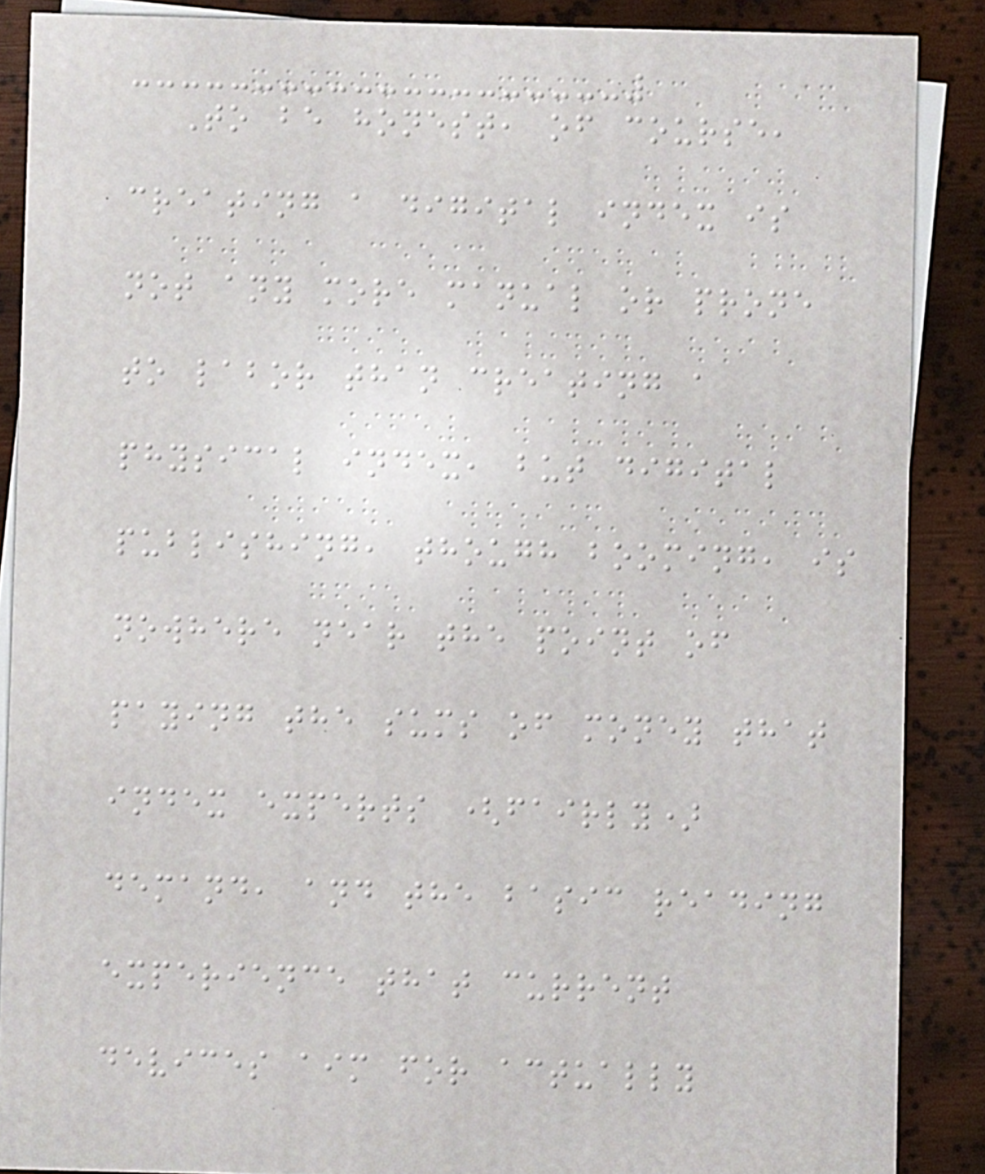To be honest, of course,
creating a digital index is
not any more manual or prone
to labor than creating a
physical index, but digital
publishing, though booming, is
nowhere near the point of
paying the sums of money that
index experts (fairly)
demand, and the basic reading
experience that current
devices aim for actually
